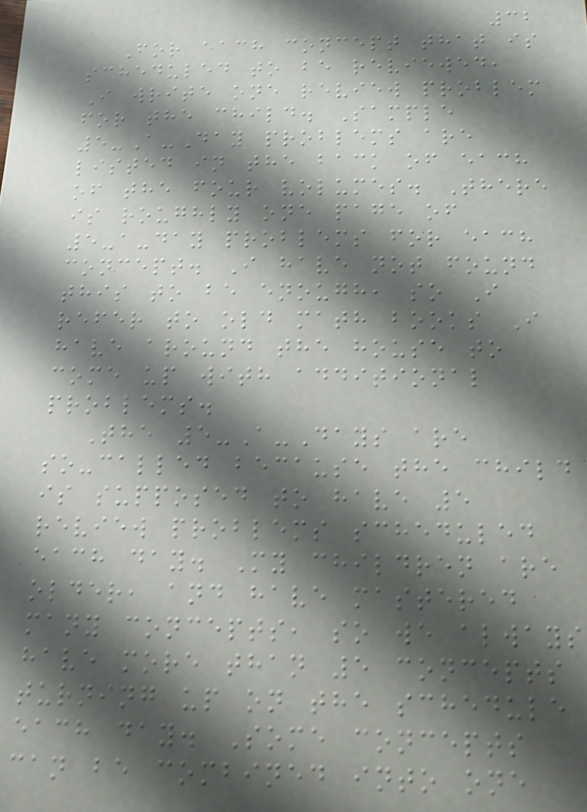32
For each concept that is
scheduled to be reviewed,
I write one review problem
for the child. Sample
5-A-Day problems are
listed in the back of each
of the four volumes. There
is roughly one page of
5-a-day problems for each
concept. I have not found
this to be enough, so I
refer to old math books I
have around the house to
come up with additional
problems.
The 5-A-Days are
so-called because the child
is supposed to have 5
review problems scheduled
each day. My children are
older, and have mastered
many concepts, so we always
have more than 5 concepts
turning up on the schedule
each day. Some concepts
can be combined into one
